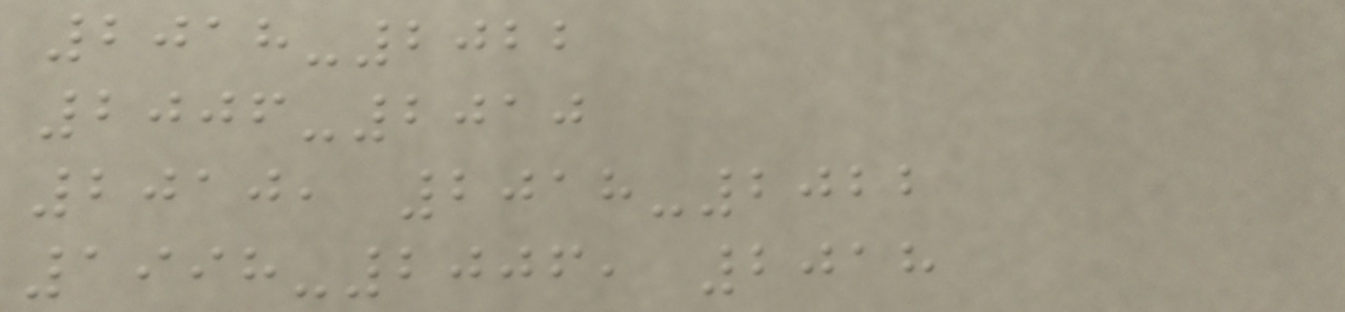2018-2022
2006-2010
2010, 2018-2022
1998-2006, 2018
